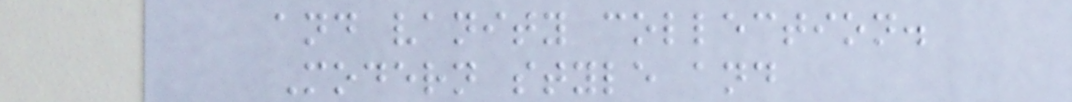and vanity collection.
Modern style and
